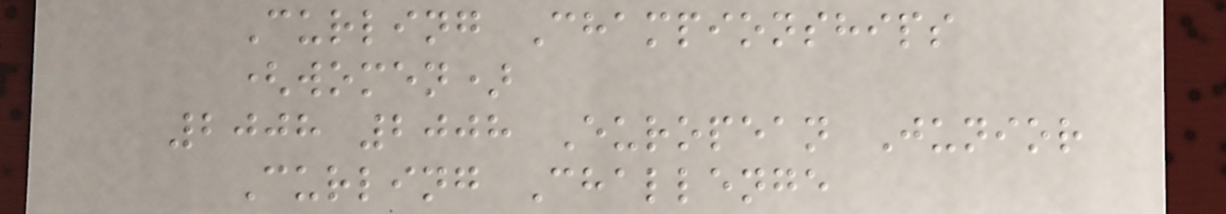Curling Championships
(women)
2008 2008 European Junior
Curling Challenge
